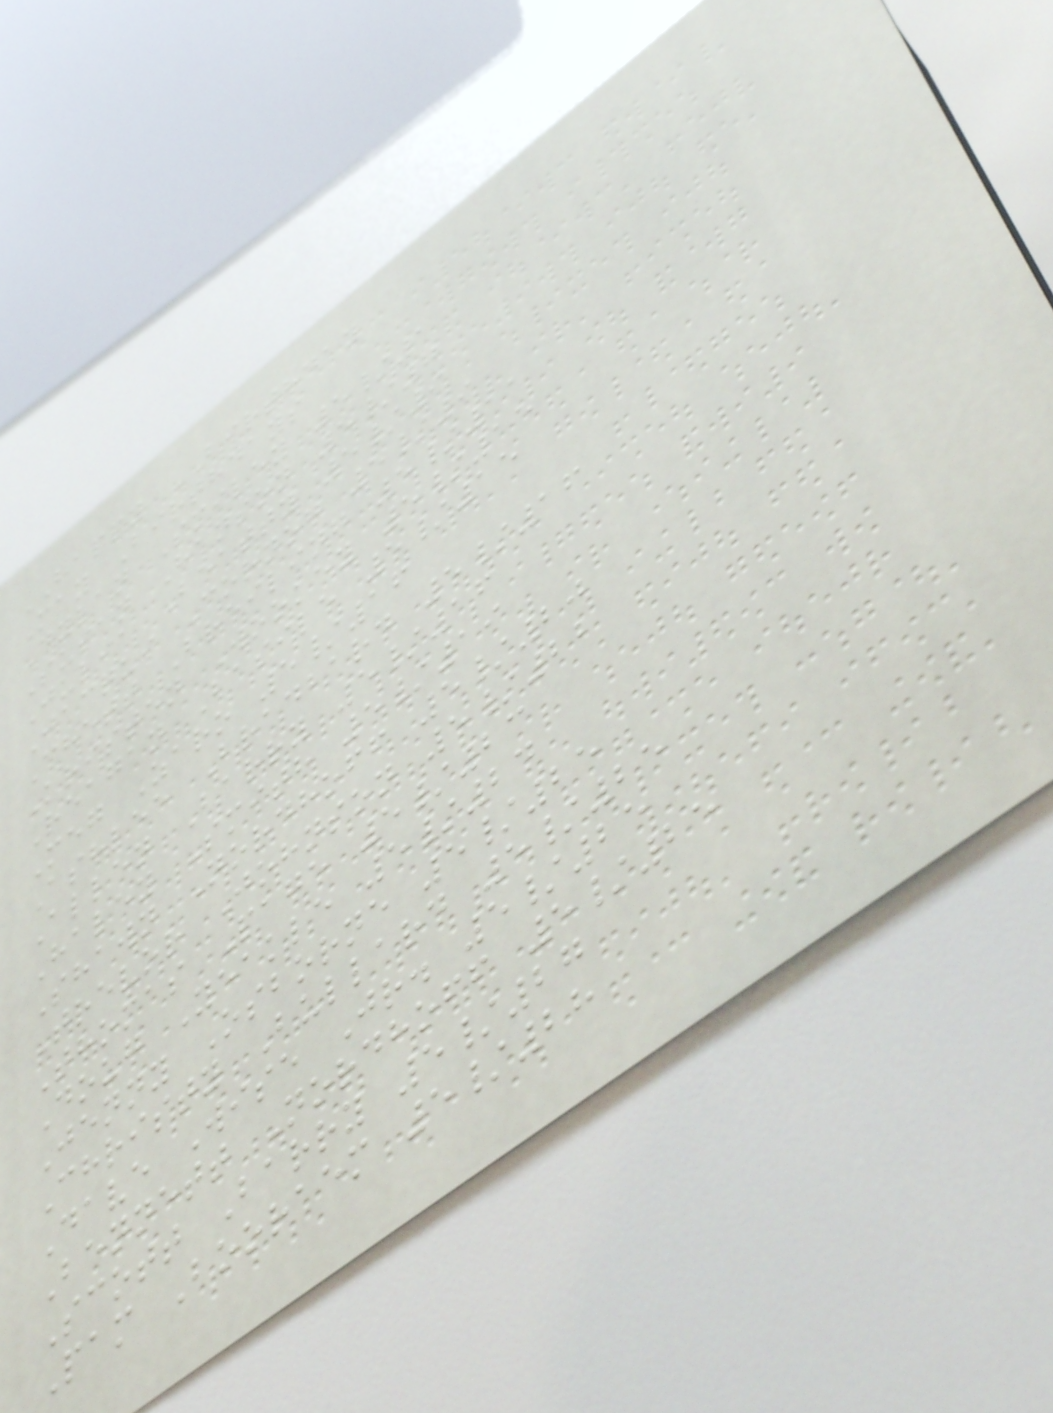HAPPY BIRTHDAY
May Birthdays
Dylan Smiley 5/1
Susan Hanson 5/7
Julia Beatty 5/9
Jacqui Cornog 5/9
Chett Breiling 5/11
Kristen Wookey 5/15
Reagan Basile 5/15
Meg Zaro 5/16
Ashlee Bradbard 5/16
Allen Barry 5/16
Haley Smith 5/19
Shawn Nordhoff 5/20
Trevor Johnson 5/22
Thomas Page 5/23
Doug Yeakle 5/24
Jenny Osborne 5/25
Christy Bullard 5/25
Dave Wise Jr. 5/25
Bennett Nordhoff 5/25
Scott Barry 5/27
Pam Booraem 5/28
